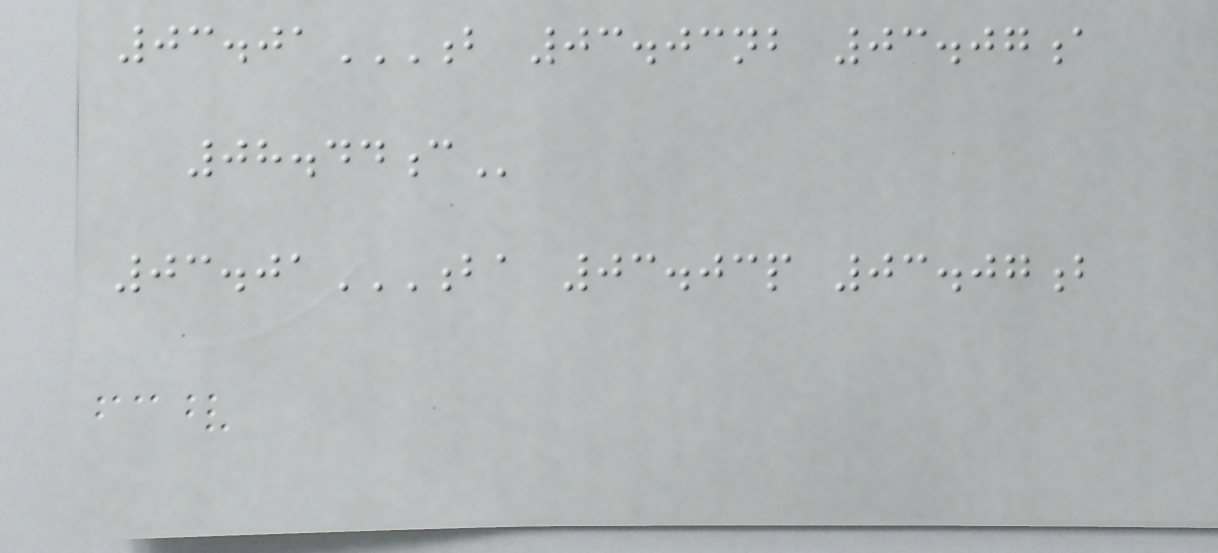03.01B 03.03NB 03.07A
08.44C
03.01BA 03.03P 03.07B
